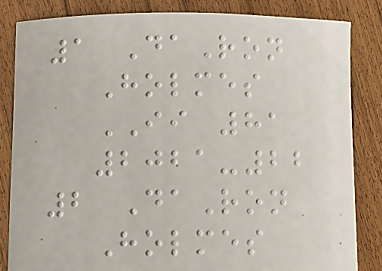1 DaRon
Holmes
II 81
2021-22
2 DaRon
Holmes
